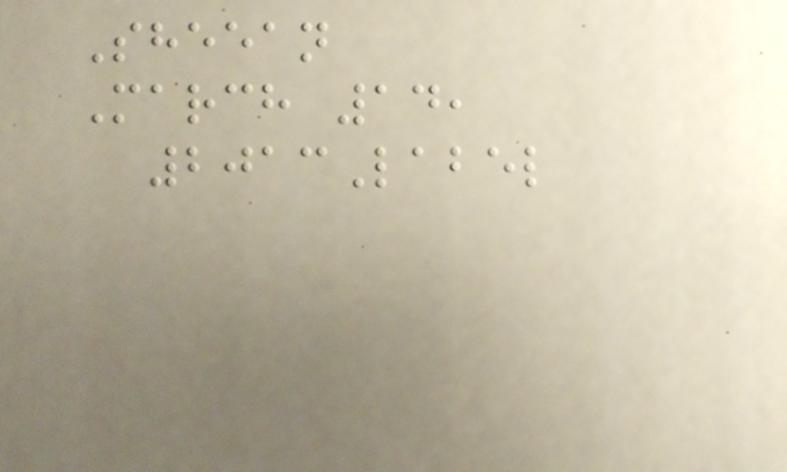Sheean
March 14,
2013Label
